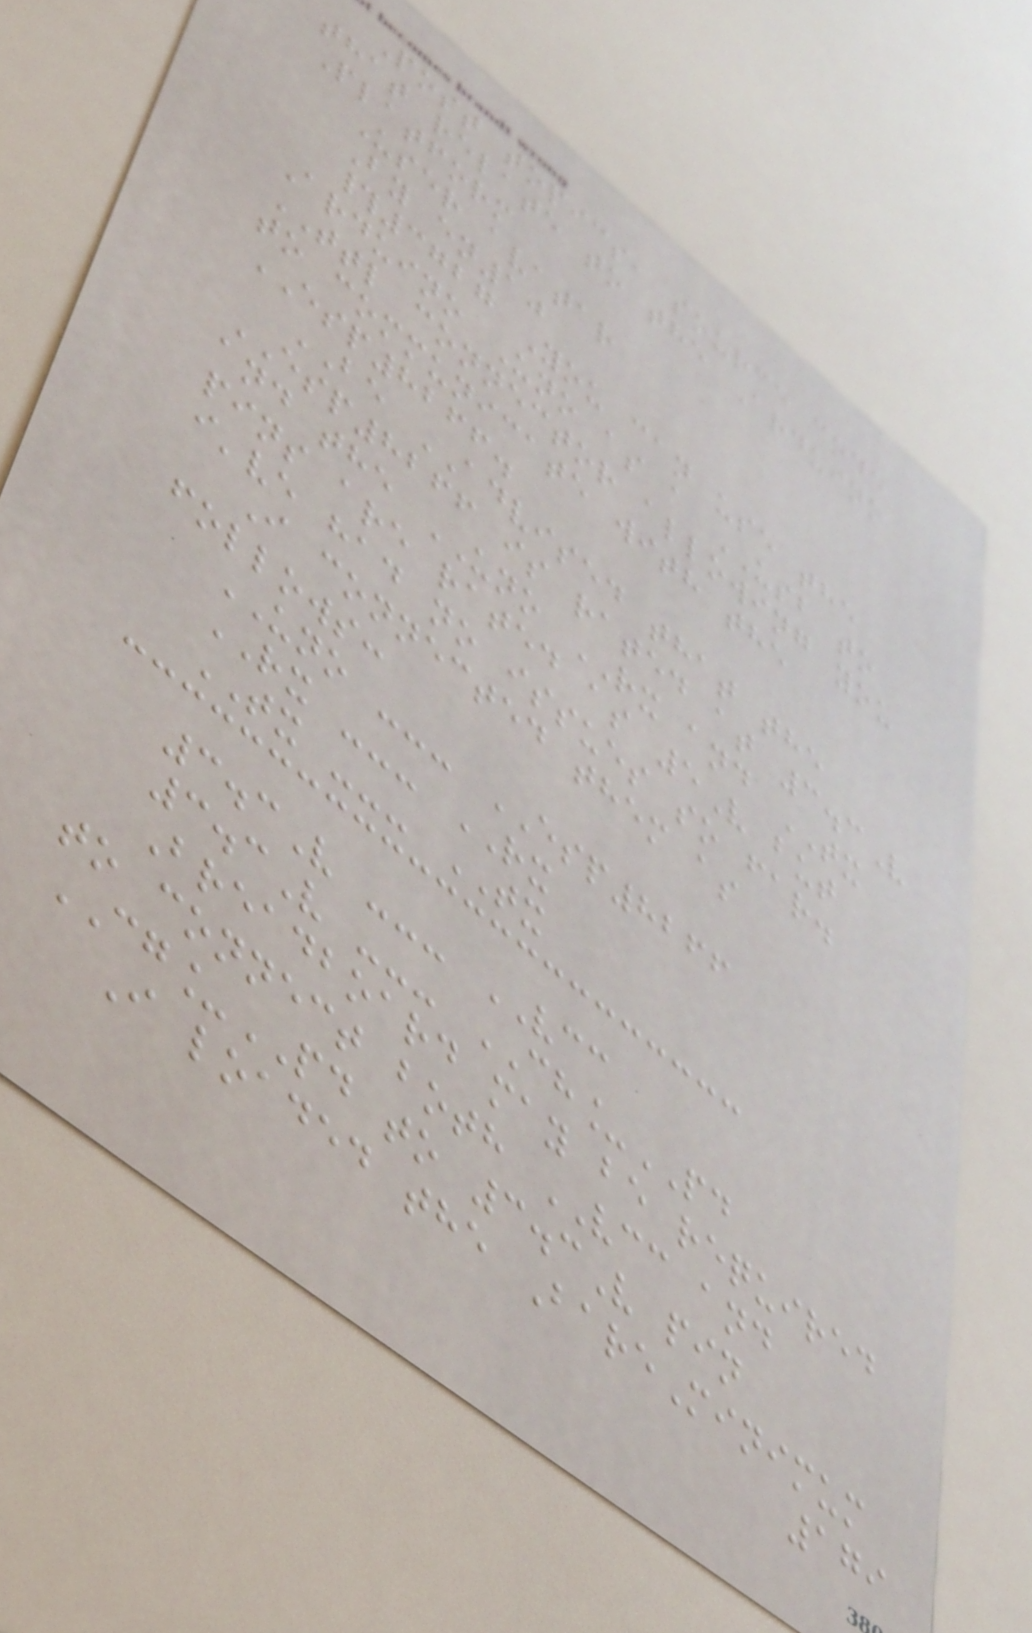Post topics, source code
that relate to the Arduino
Platform
User avatar
By en10
#3727 You can use the
Arduino Uno as a USB to
TTL connector allowing you
to communicate with the
ESP8266.
BE ADVISED that the
ESP8266 is rated at 3.3V
and the UNO RX and TX
pins are rated as 5V but
i've had no issues so far.
I connected them as
follows:
UNO --- ESP8266
RX --- RX
TX --- TX
3.3V --- VCC
3.3V --- CH_PD
Breadboard may be required
to connect both VCC and
CG_PD to 3.3V pin
I loaded the BareMinimum
179
